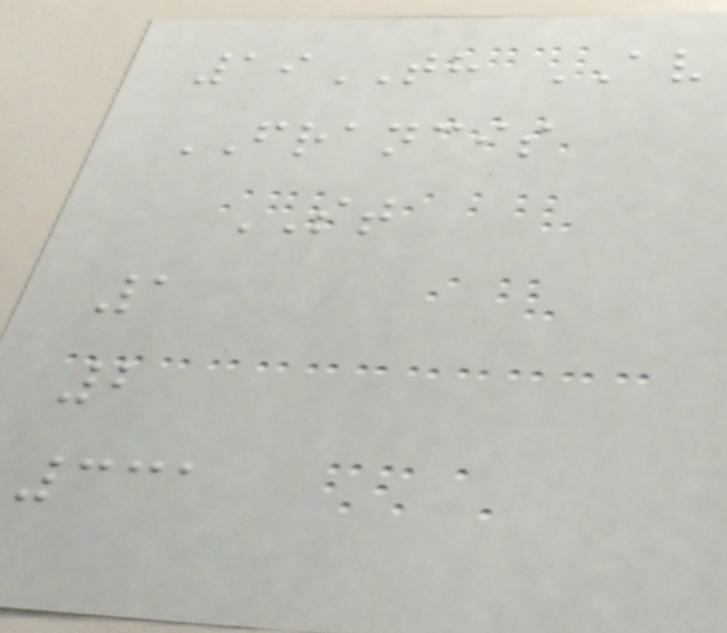19TH AV
FRANCIS
ST
1
2
331
